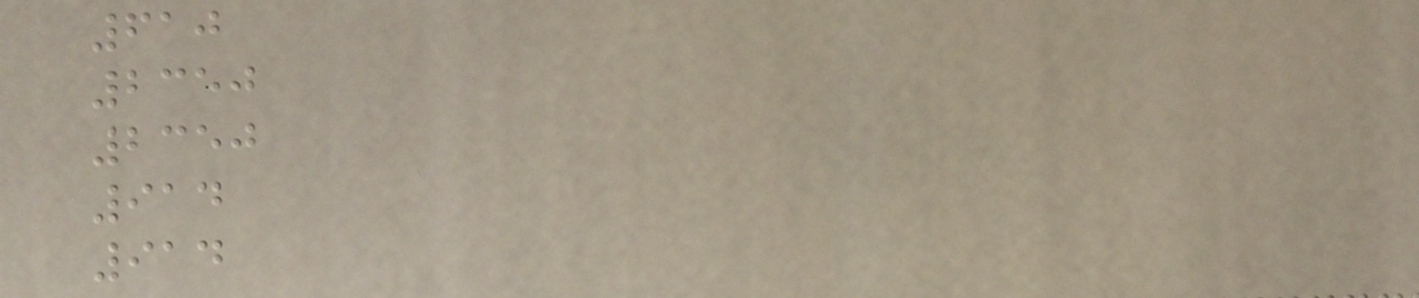610
2350
2350
914
914
